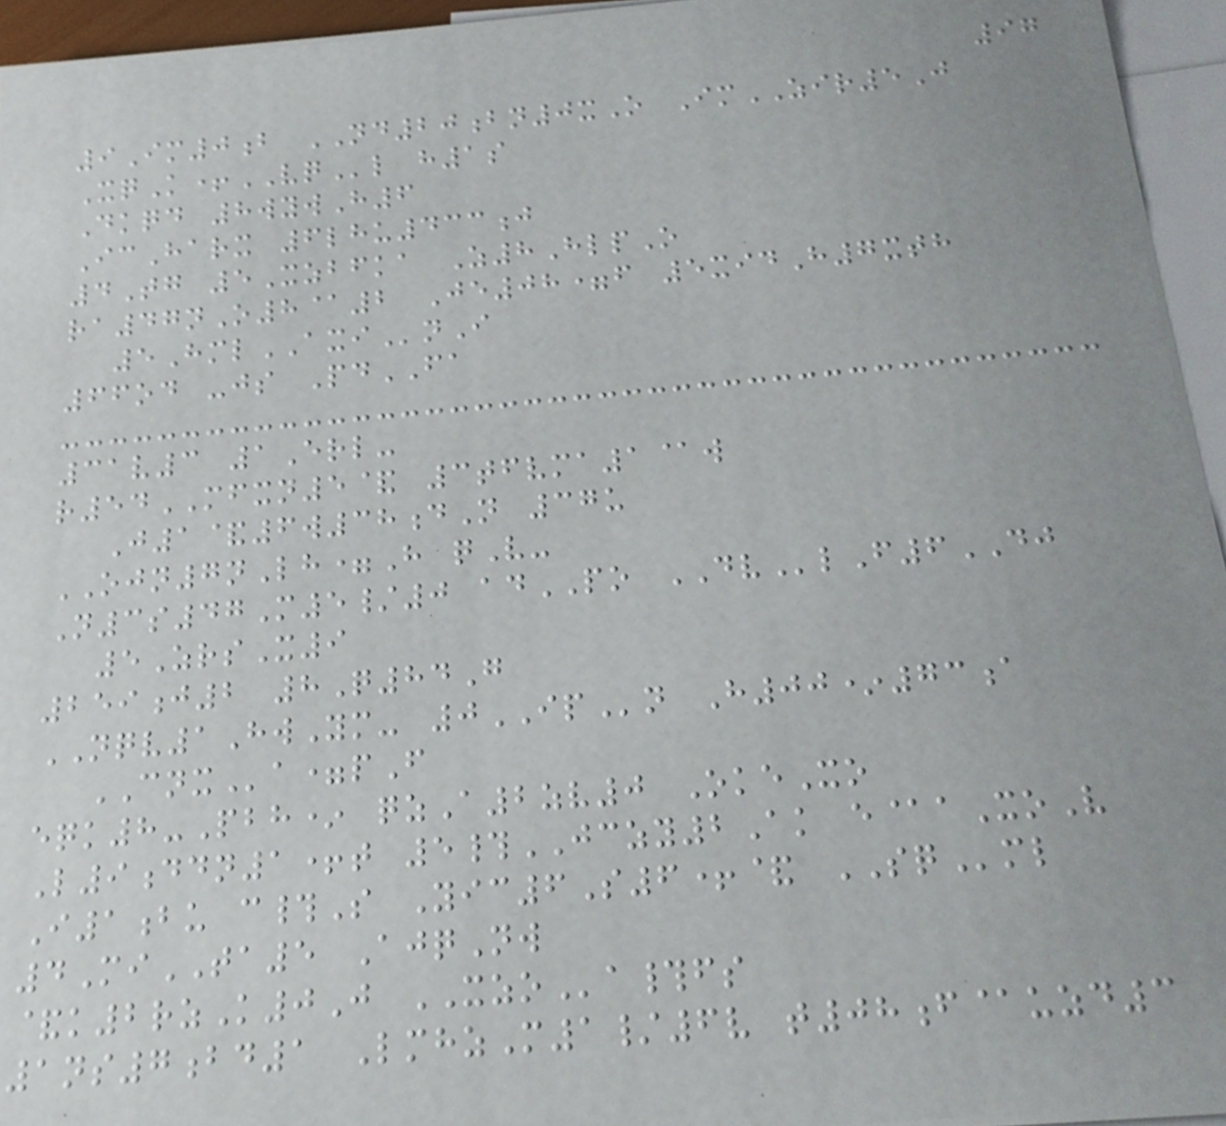97
9Im0b ND20bn0xO ImZIR5J
XqK+VQl h1s
Dkqd 8wywH6
IcHarx 6lhu433j
4Tg 5Xzbfka Z8HlpO
ra47nO8@2 Je08=f 5xidH7xth
5HmlAXInI
66od -js PdFA
31v3 1Erl-
r54MFXN5& 3tfvma1@w
J1&6w38dN 37u
OJN7nLh=H qV-
N3s47M5/0 adPO DVlF6DJ
5ZrsX9
259j2 8Q84G
NQV1HwYm- 0IPn H00*73a
CNXa=pF
eqk8-Pbh* qzA2zv0 OkeXo
L9ddn1+t 5#JCZY2Ak e@aXoV
I1bu c#S Yic6S6+& SQml
4MiTA5 AjqNw
&k2rzK0J XZOa#fs
1ns7bd1 LmhzM1/6v t08f@uzd3
